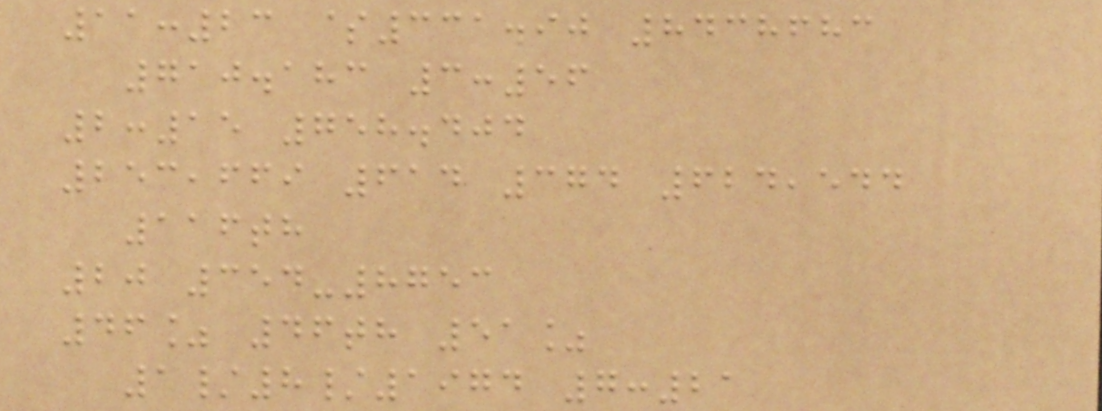11:23 $331.90 8438683
710.183 3:56
2:15 758.404
253,669 614 374 624,544
116th
20 354-8753
46% 46th 51%
1/8/1974 7:21
